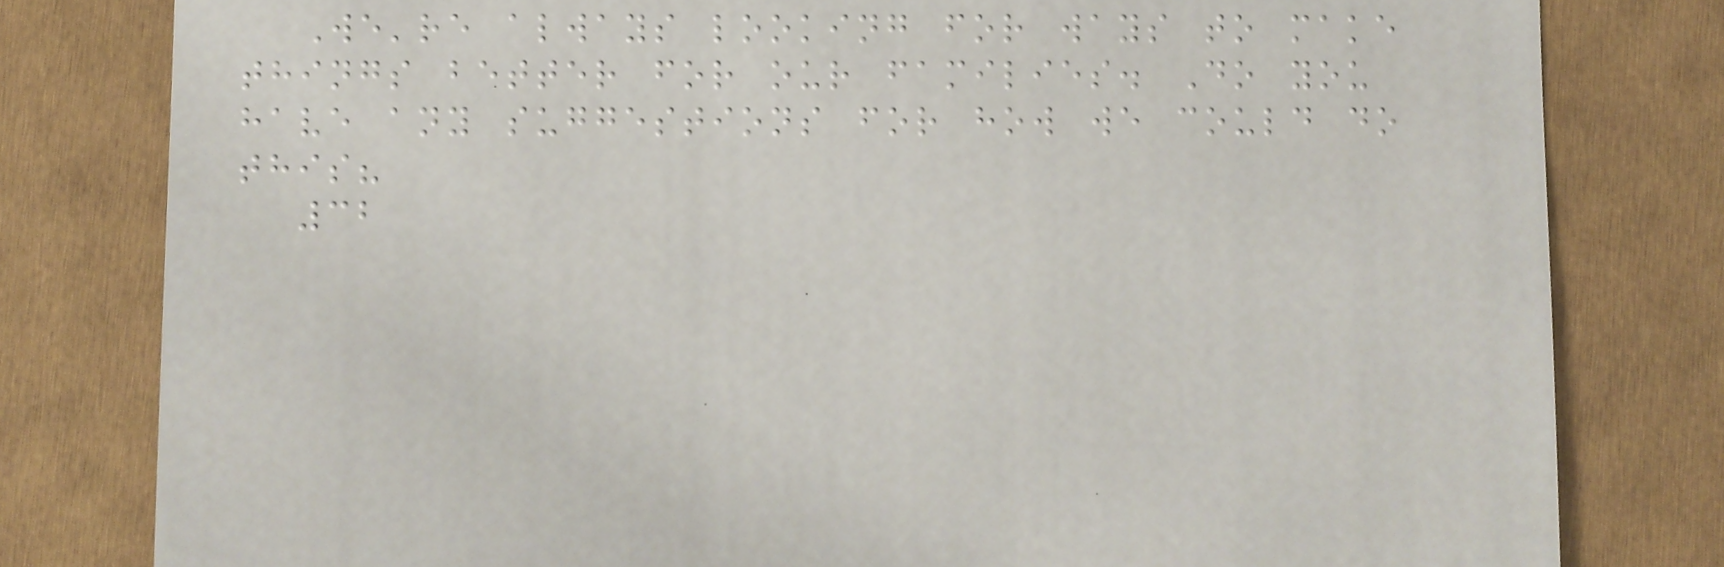We're always looking for ways to make
things better for our families. Do you
have any suggestions for how we could do
this?
32
